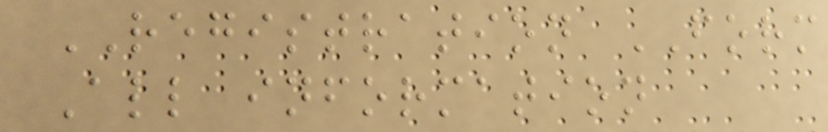REGISTRATION FORM
All information
